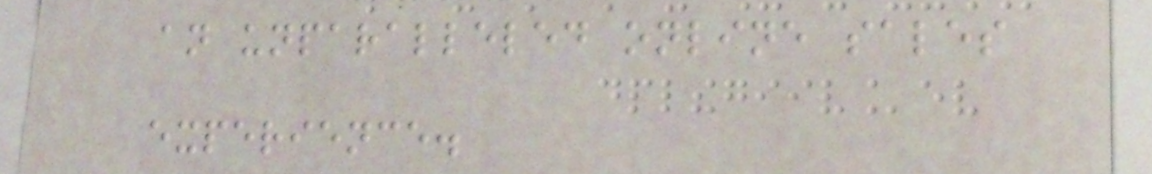an unparalleled online sales
experience.
